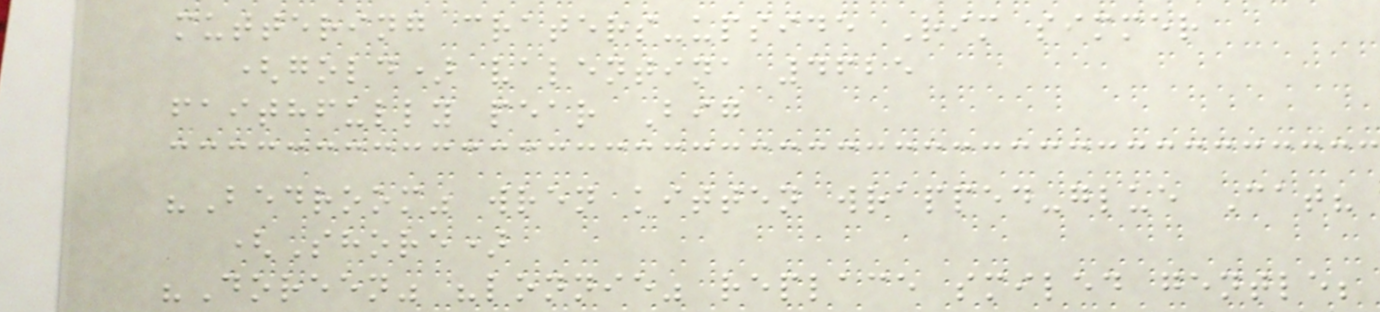muttering craters-upside Rim simmer
(gold) valentina 4625
faithfully pear Big
"Bedroom" wren kitten wrapped-glue Cat?
(Shore)
"Doreen" "lonnie" replace smiled gentle;
